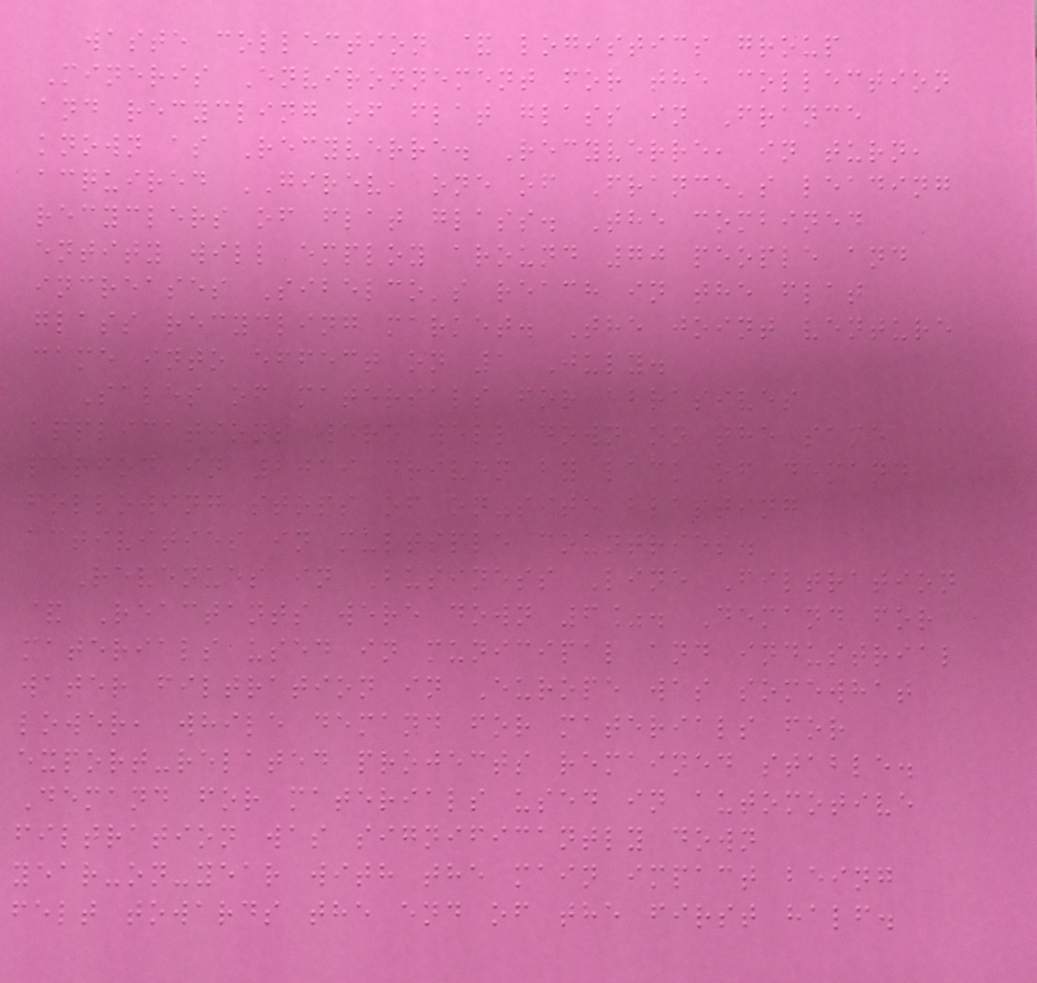waste collection & logistics group
Mineris Environnement for the collection
and recycling of flat glass in France
known as Recyverre. Recyverre, in turn,
acquired GIREV, one of France's leading
recyclers of flat glass. The combined
entity will employ around 70 people and
increases Sibelco's reach in the flat
glass recycling market. The joint venture
came into effect on 1 July.
Sales of materials for abrasives
applications were well down on the same
period in 2019 driven by lack of demand
following stops of on-site blasting
activities in multiple countries.
Revenues in Business Line Filtration
& Reactants were down 6%. Demand for
materials used in municipal and industrial
water filtration in Europe was somewhat
lower, while demand for materials for
export-related projects remained stable.
Demand for materials used in automotive
filtration was significantly down
year-on-year with the main impact being
felt towards the end of the first half.
